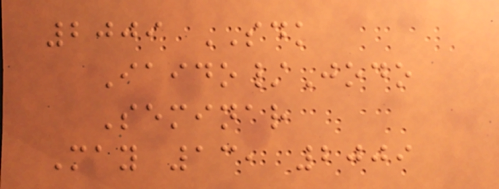2009 SDK
Iaido/Jodo
Seminar
May 13, 2009
